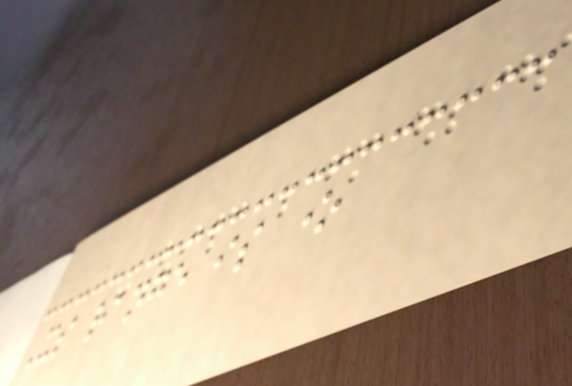Its range is one
